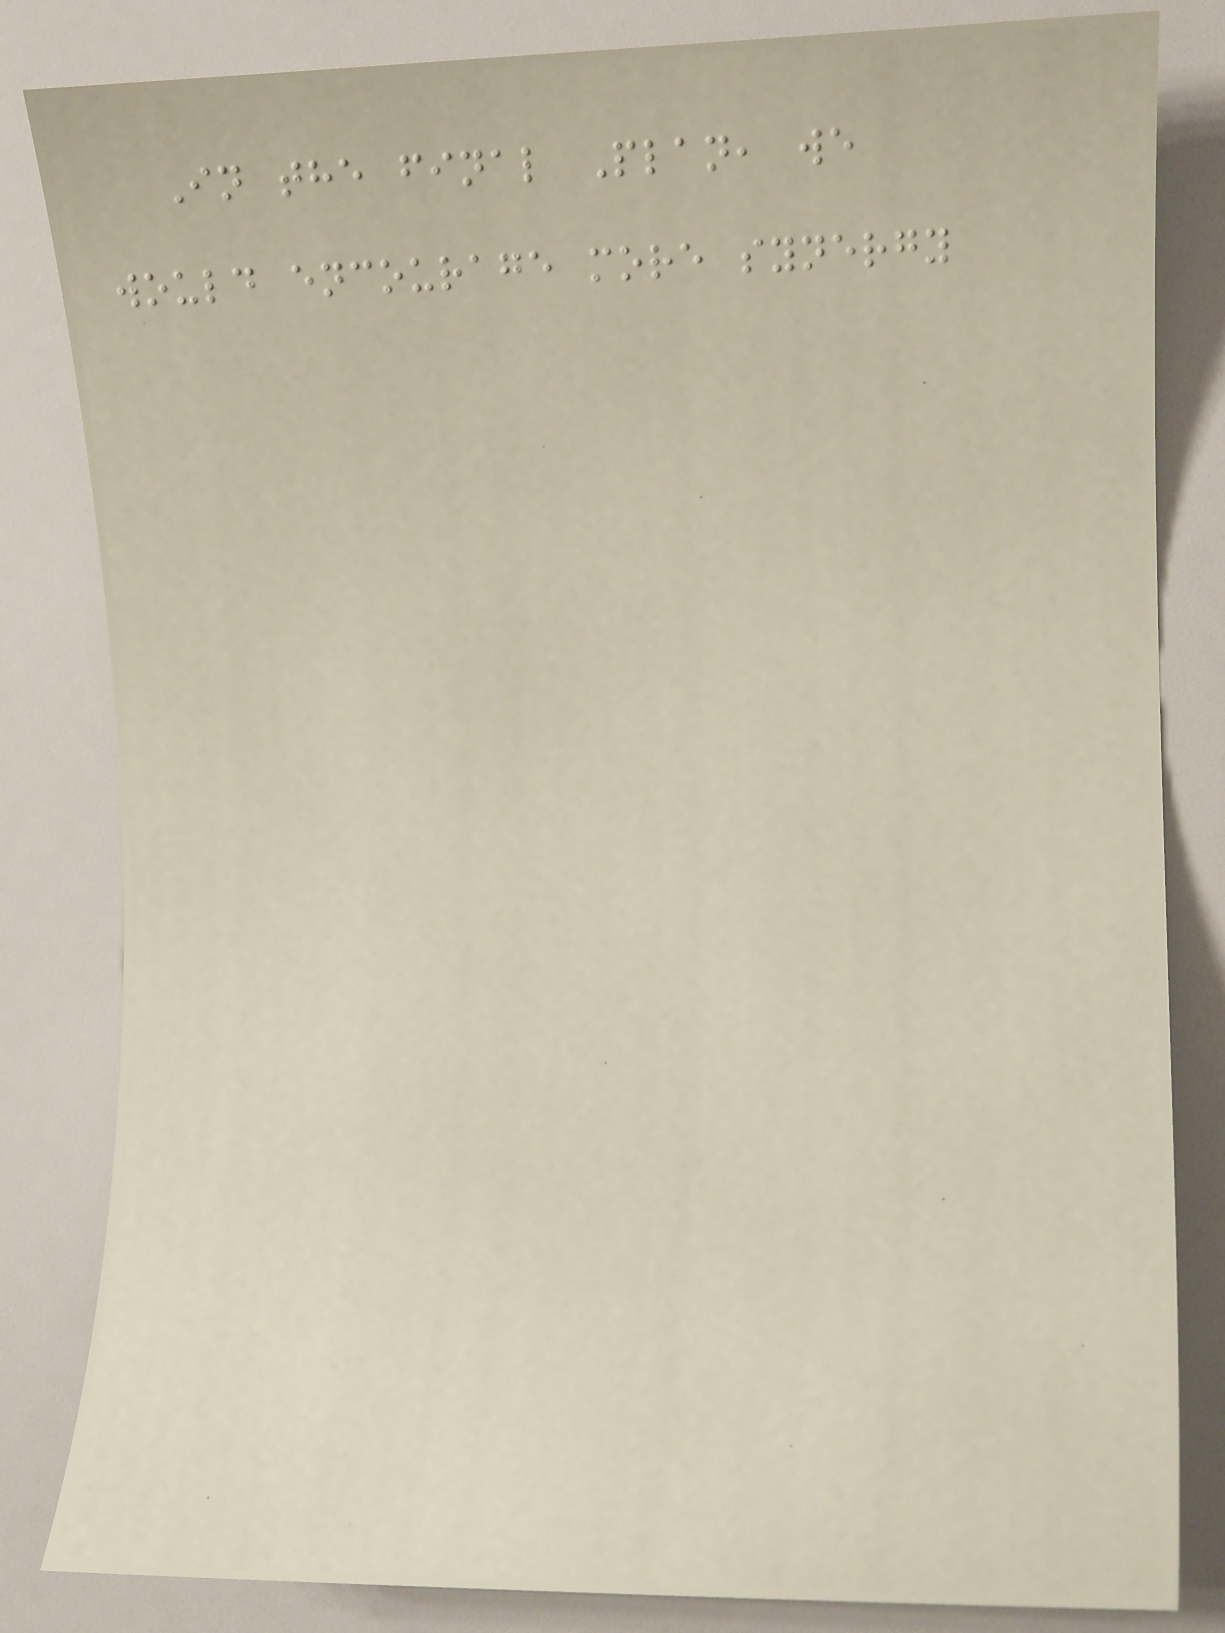In the final Plan, we
would encourage more synergy
